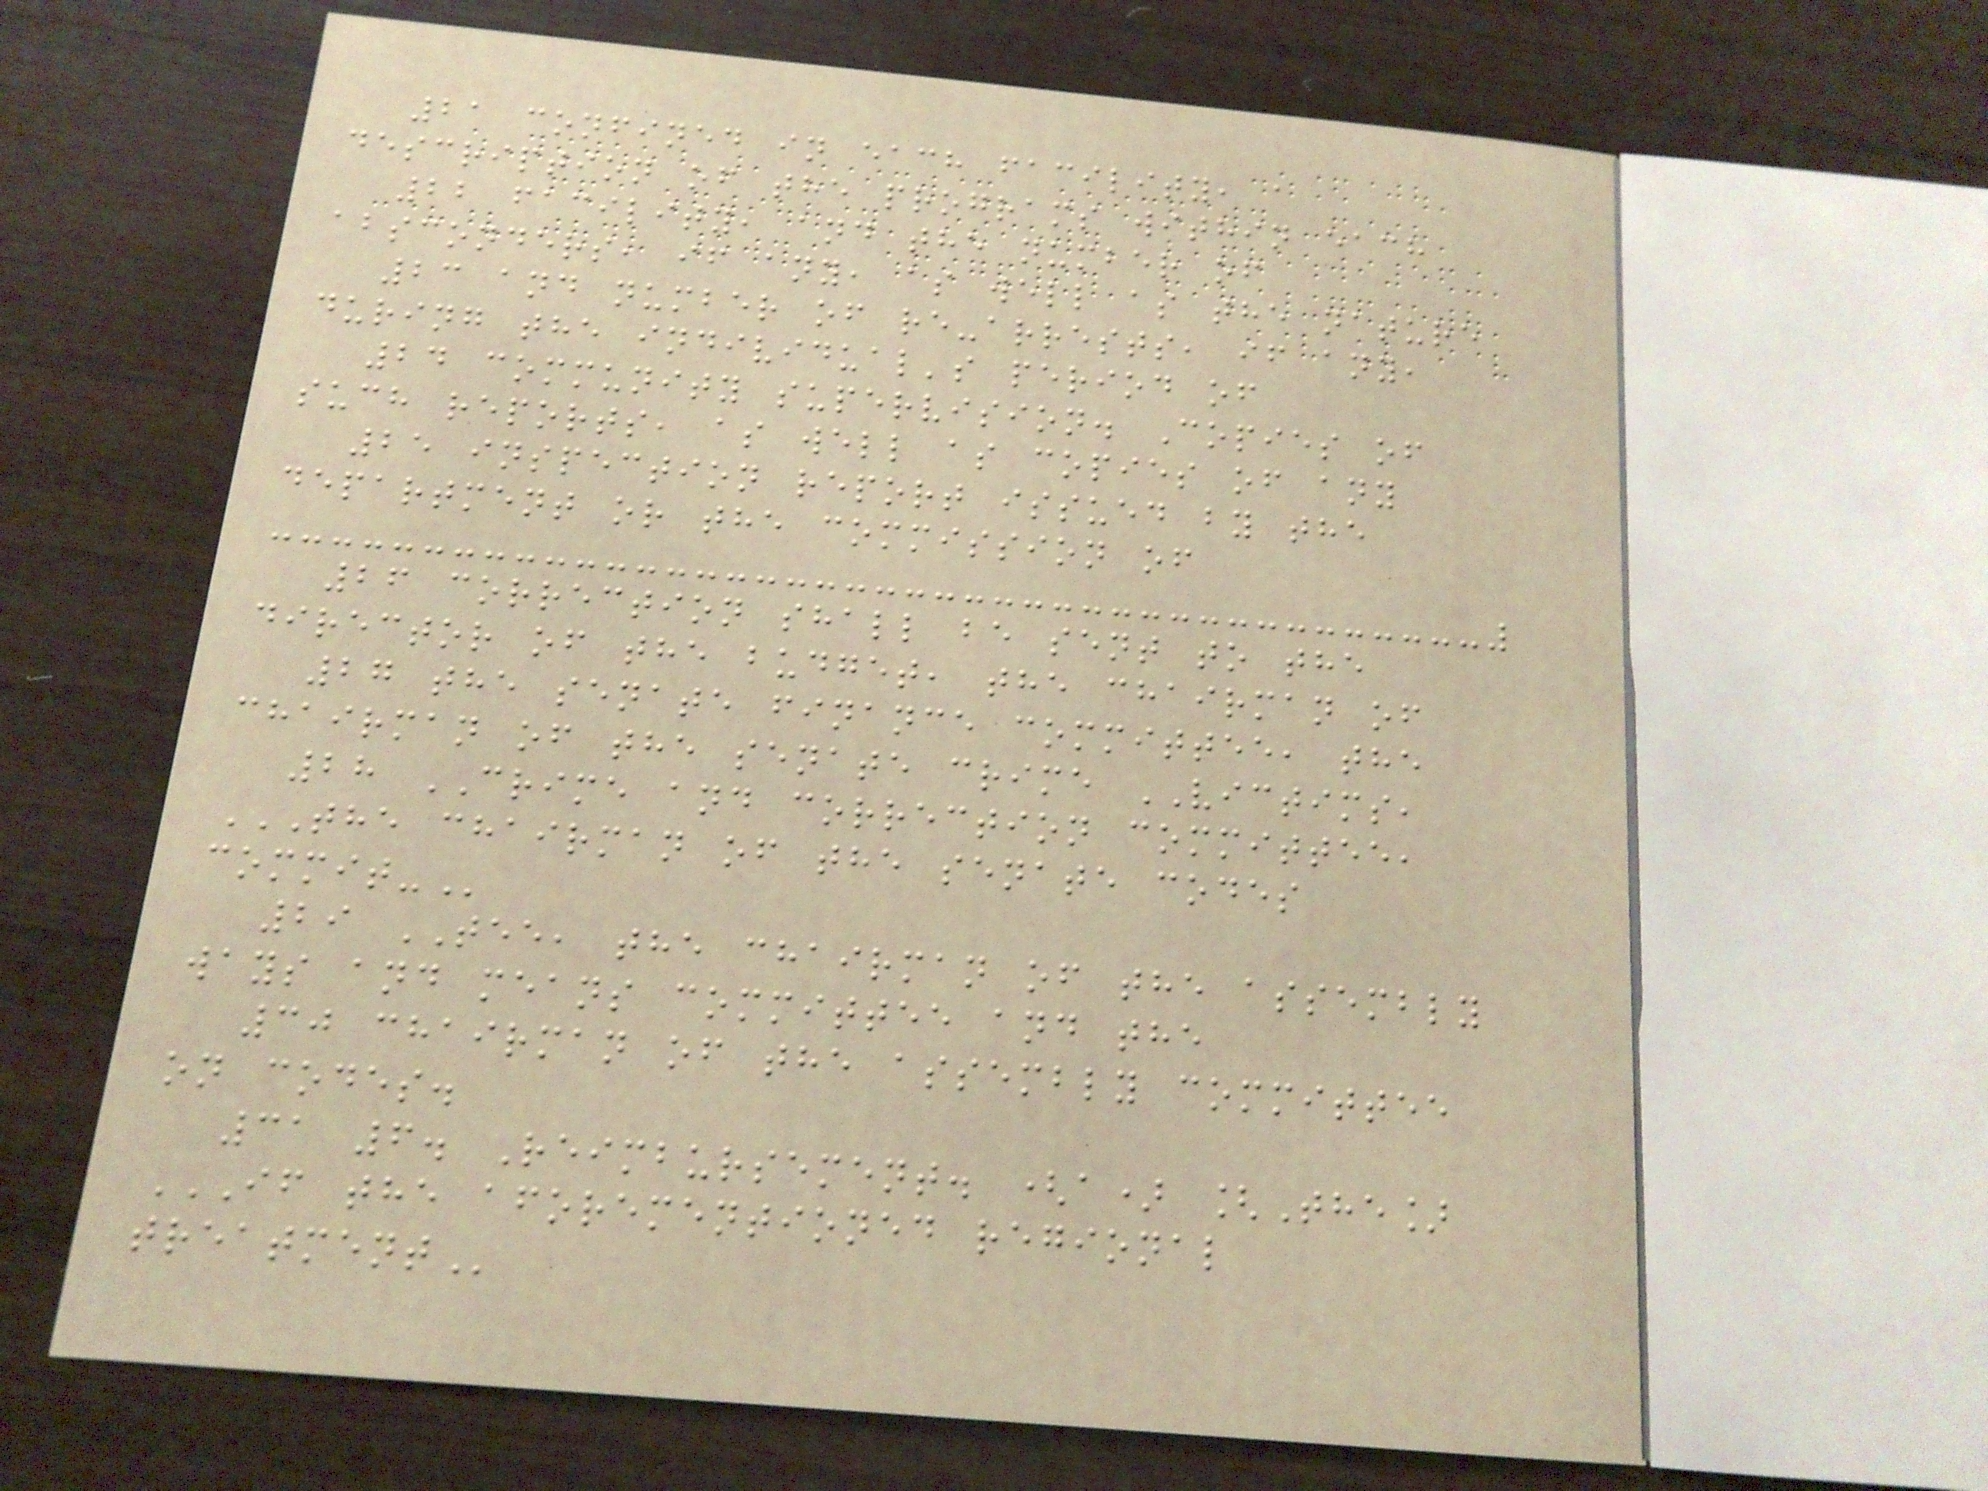21 confined in each facility, a
description of the programs within each
22 facility, and the number of
absconders, if any, as well as the nature
23 and number of re-arrests, if any,
during the individual's period of
24 community supervision. Copies of
such reports, as well as copies of any
25 inspection report issued by the
department or the commission of
26 correction shall be sent to the
director of the budget, the chairman of
27 the senate finance committee, the
chairman of the senate crime VICTIMS,
28 CRIME and correction committee,
THE CHAIRMAN OF THE SENATE CODES
COMMIT-
29 TEE, the chairman of the assembly
ways and means committee and the
30 chairman of the assembly committee
on codes.
31 6. Reimbursement. (a) [The]
IF THE AFOREMENTIONED REGIONAL
TREATMENT
